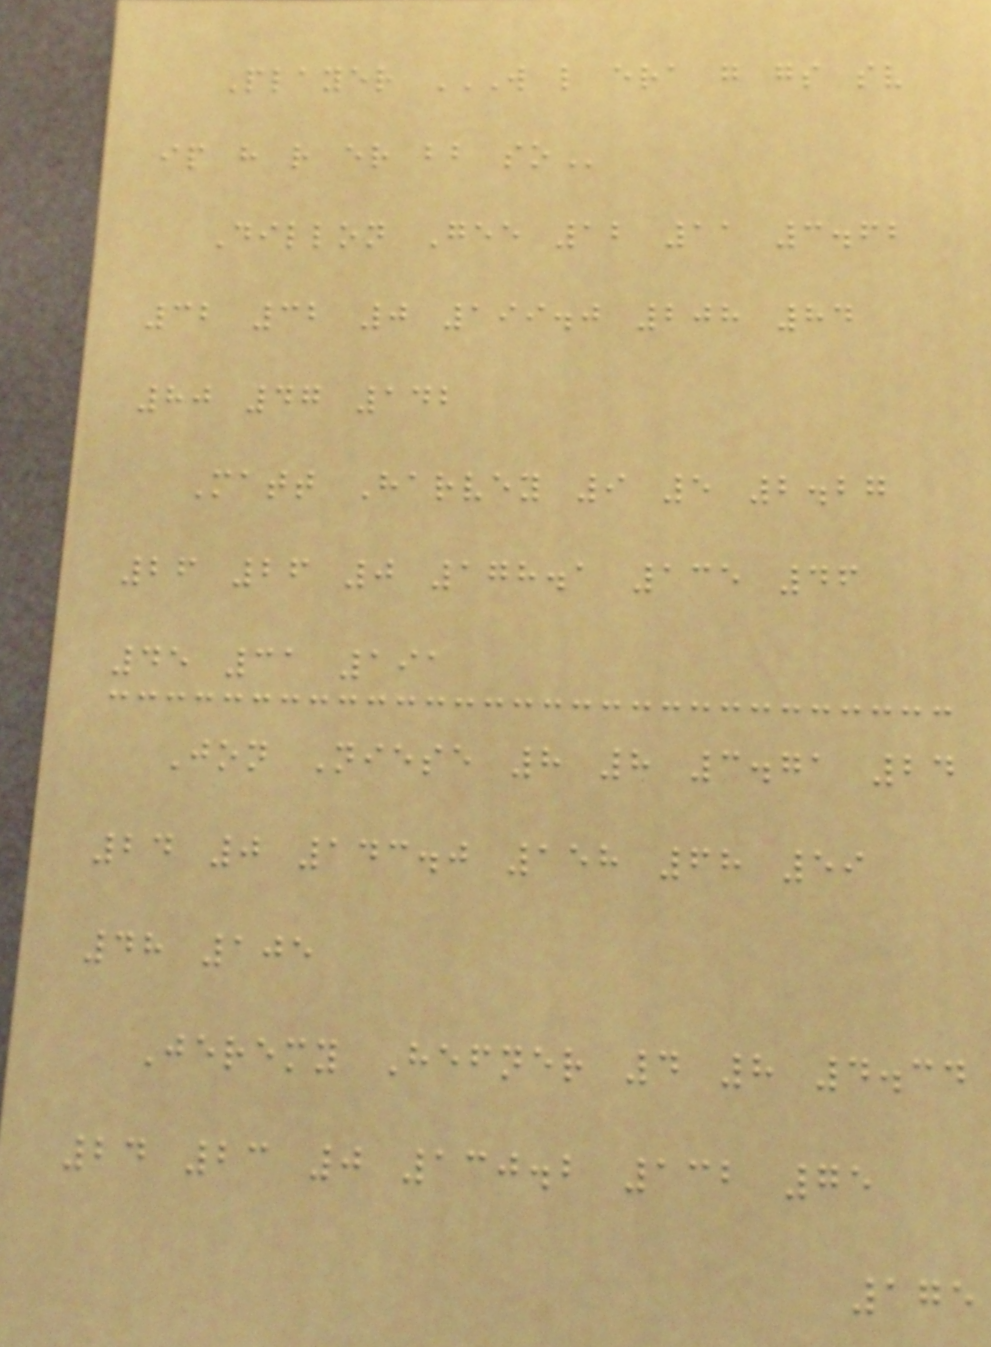Player W L ERA G GS SV
IP H R ER BB SO
Dillon Gee 12 11 3.62
32 32 0 199.0 208 84
80 47 142
Matt Harvey 9 5 2.27
26 26 0 178.1 135 46
45 31 191
Jon Niese 8 8 3.71 24
24 0 143.0 158 68 59
48 105
Jeremy Hefner 4 8 4.34
24 23 0 130.2 132 75
175
